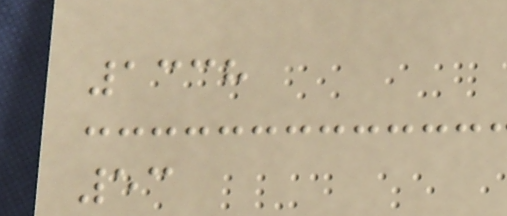1338
53
